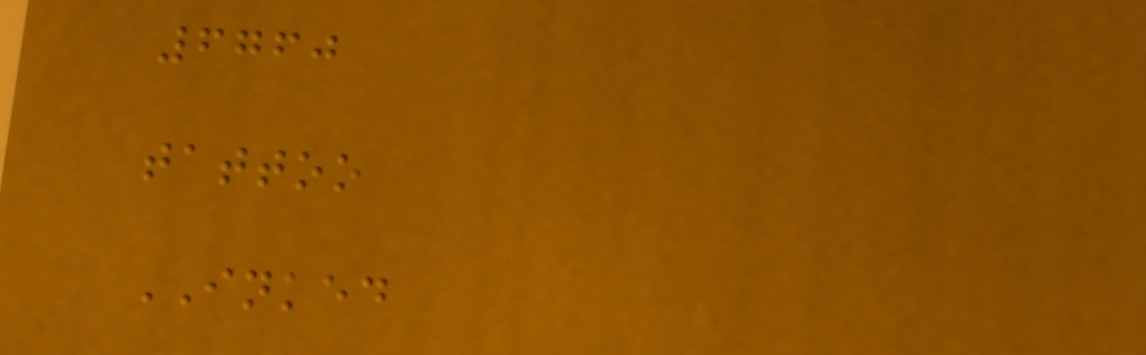6760
tattoo
INKED
